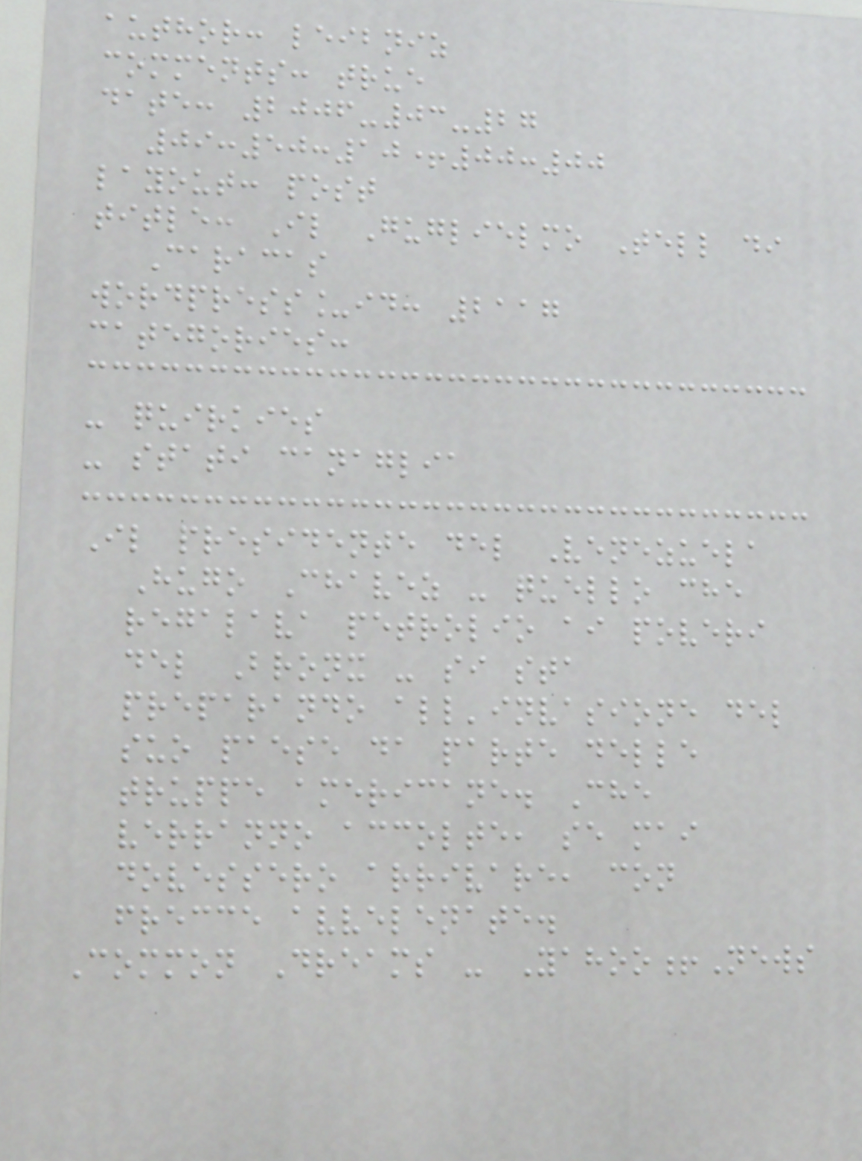author: leibniz
comments: true
date: 2006-03-27
09:50:10+00:00
layout: post
title: Il Guglielmo Tell di
Caracas
wordpress_id: 2117
categories:
- quirkies
- stati canaglia
Il presidente del Venezuela
Hugo Chavez - quello che
regalava petrolio ai poveri
del Bronx - si sta
preparando all'invasione del
suo paese da parte delle
truppe americane. Che
verranno accolte, se mai
dovessero arrivare, con
frecce avvelenate.
Common Dreams - Yahoo!News
